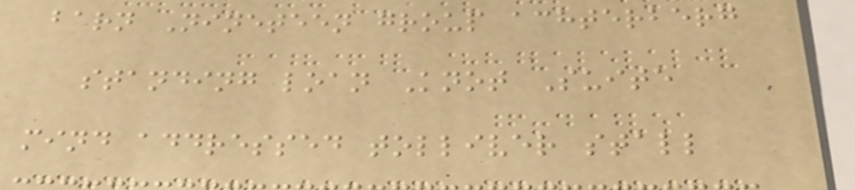barn Nineteen group achterberg
standing loan Knot Suite
mind addressed tolliver stall
